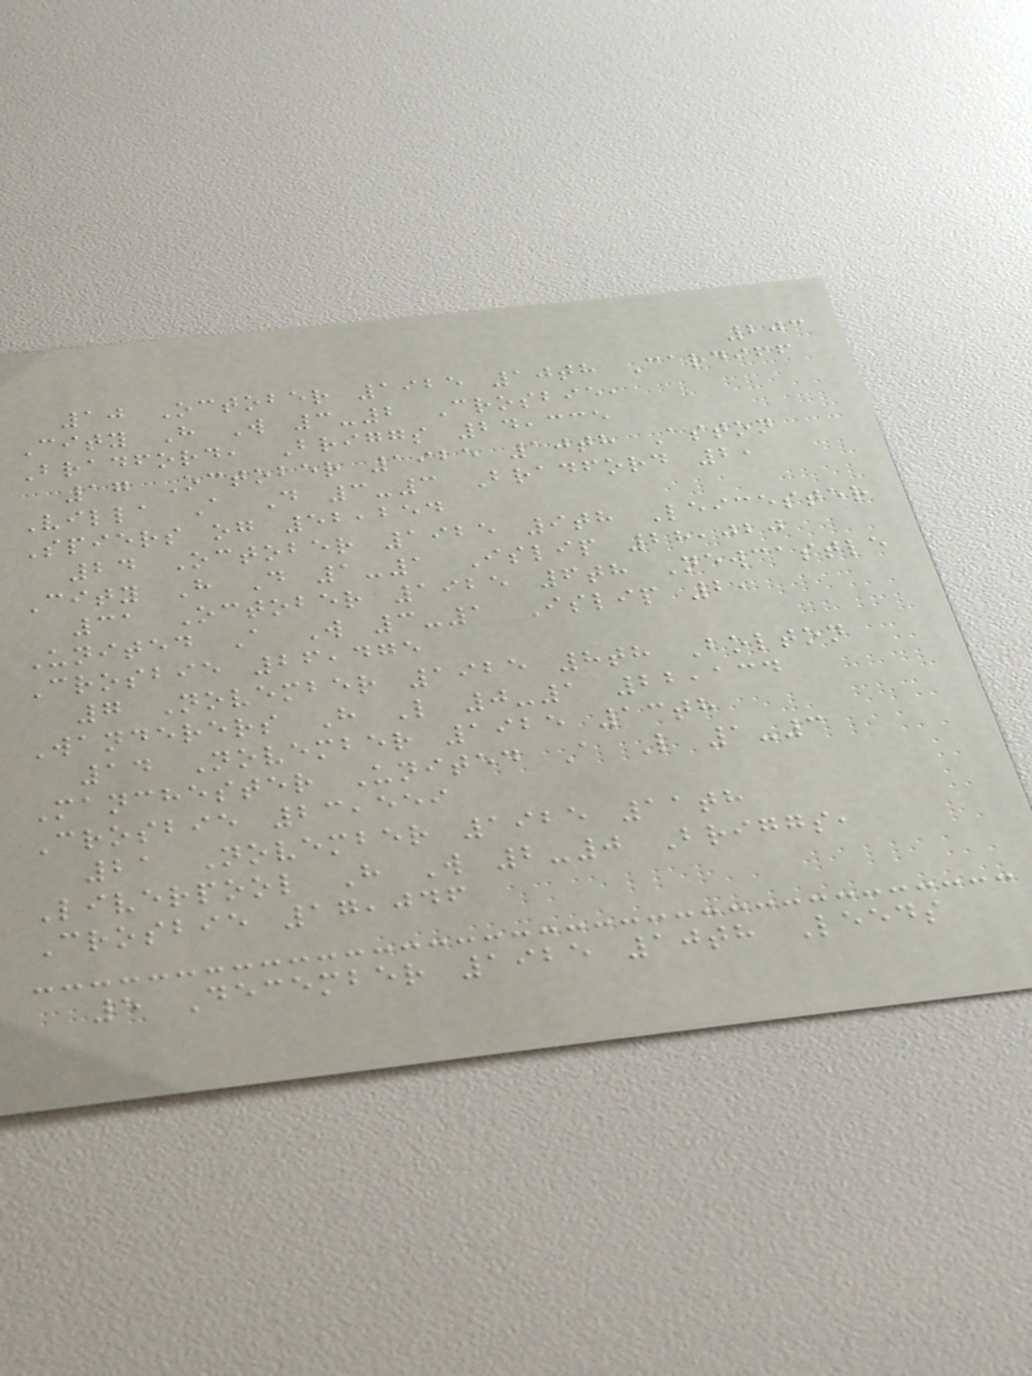203
10 October 1925 10th Cardiff
City H W 3-2 Crosbie,
Bradford, Briggs 24,335
17 October 1925 10th Aston
Villa A D 3-3 Bradford 2,
Spiers og 52,254
24 October 1925 9th Leicester
City H D 1-1 Islip 28,020
31 October 1925 6th Newcastle
United A W 3-1 Islip 2,
Crosbie 26,475
7 November 1925 8th Bolton
Wanderers H L 0-1 22,134
14 November 1925 13th
Manchester United A L 1-3
Crosbie 23,559
21 November 1925 11th
Liverpool H W 2-0 Briggs,
Crosbie 17,046
5 December 1925 10th Leeds
